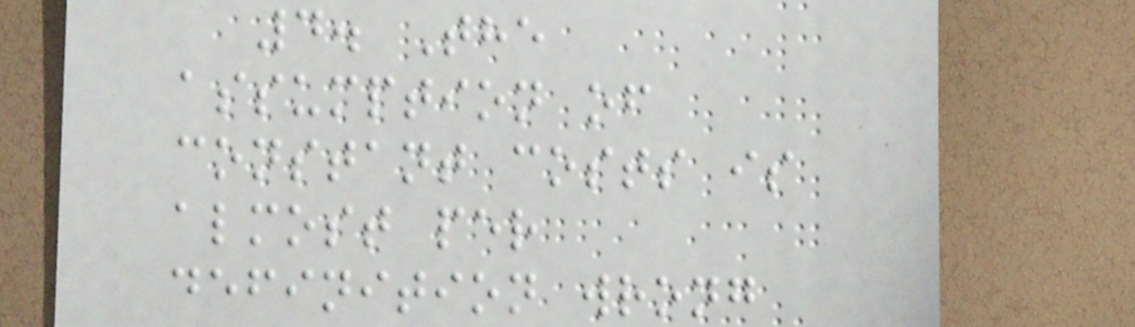4. The
assumption of
constant costs is
almost per
definition wrong
